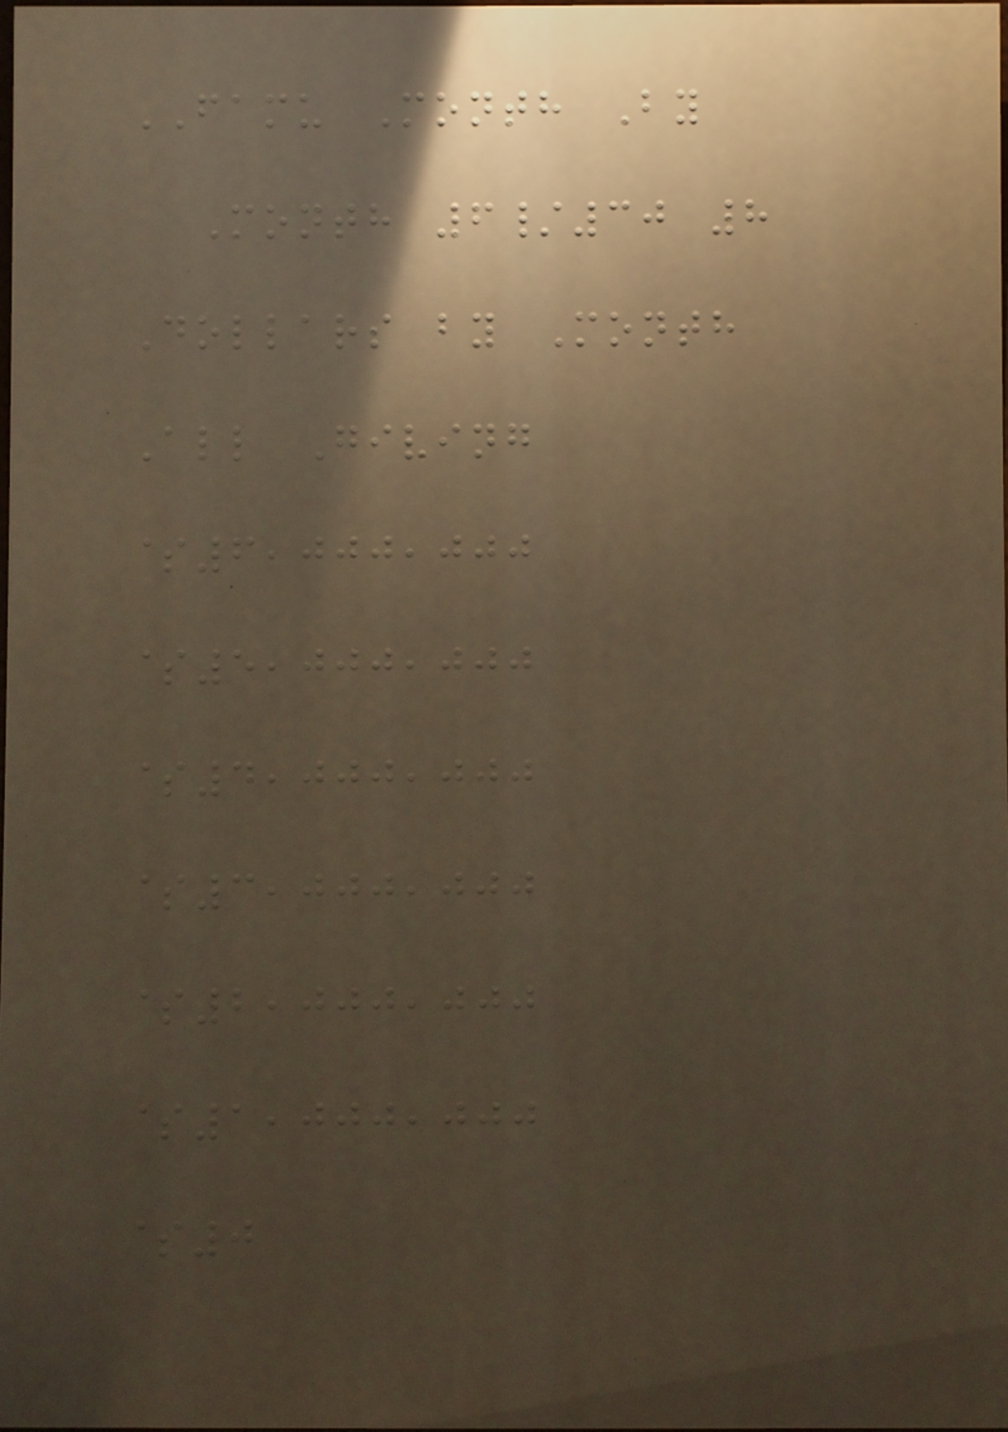FAMU Month By
Month 6/30 8
Dollars by Month
All Giving
$6,000,000
$5,000,000
$4,000,000
$3,000,000
$2,000,000
$1,000,000
$0
